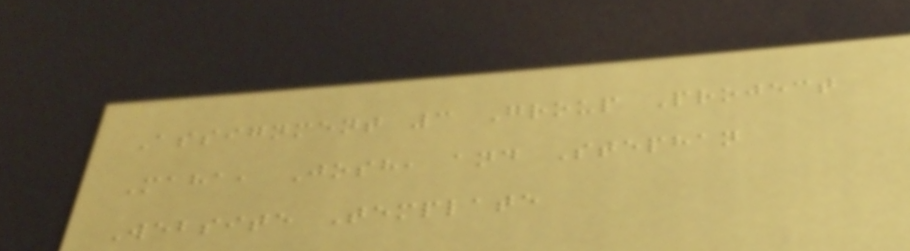Assignment 3 Group Project
Maha, Josh, and Stephan
Website Template
